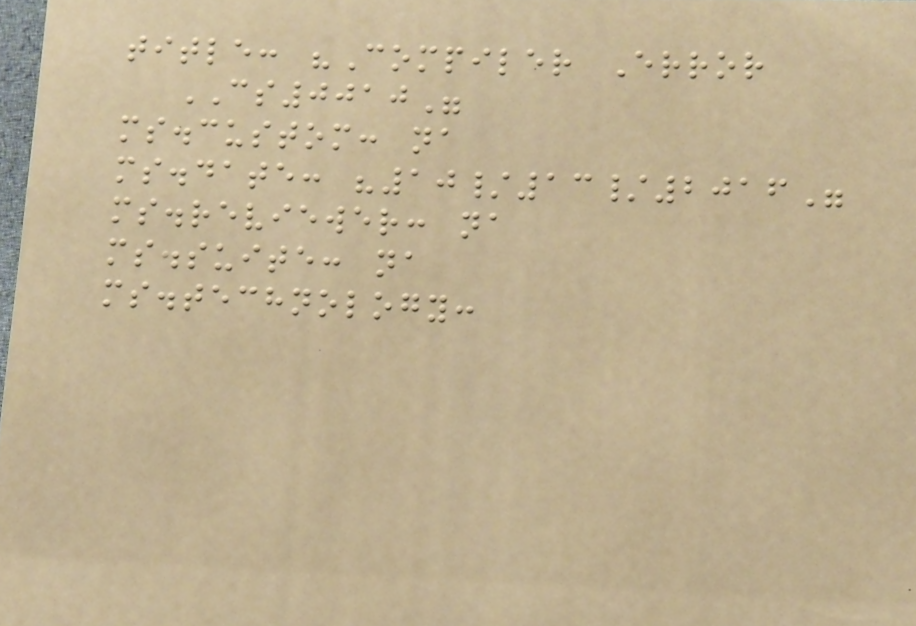title: "Compiler Error
CS0010"
ms.custom: na
ms.date: "10/13/2016"
ms.reviewer: na
ms.suite: na
ms.technology:
